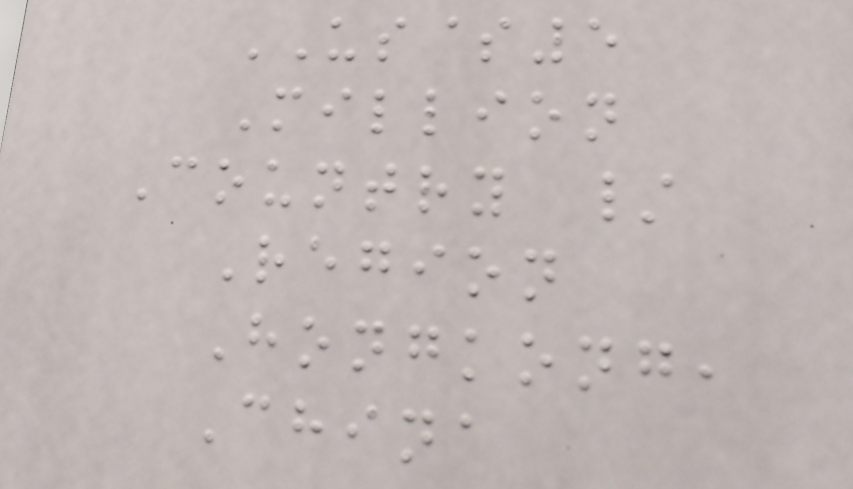US$5
Million
Country /
Region
Hongkong,
China
